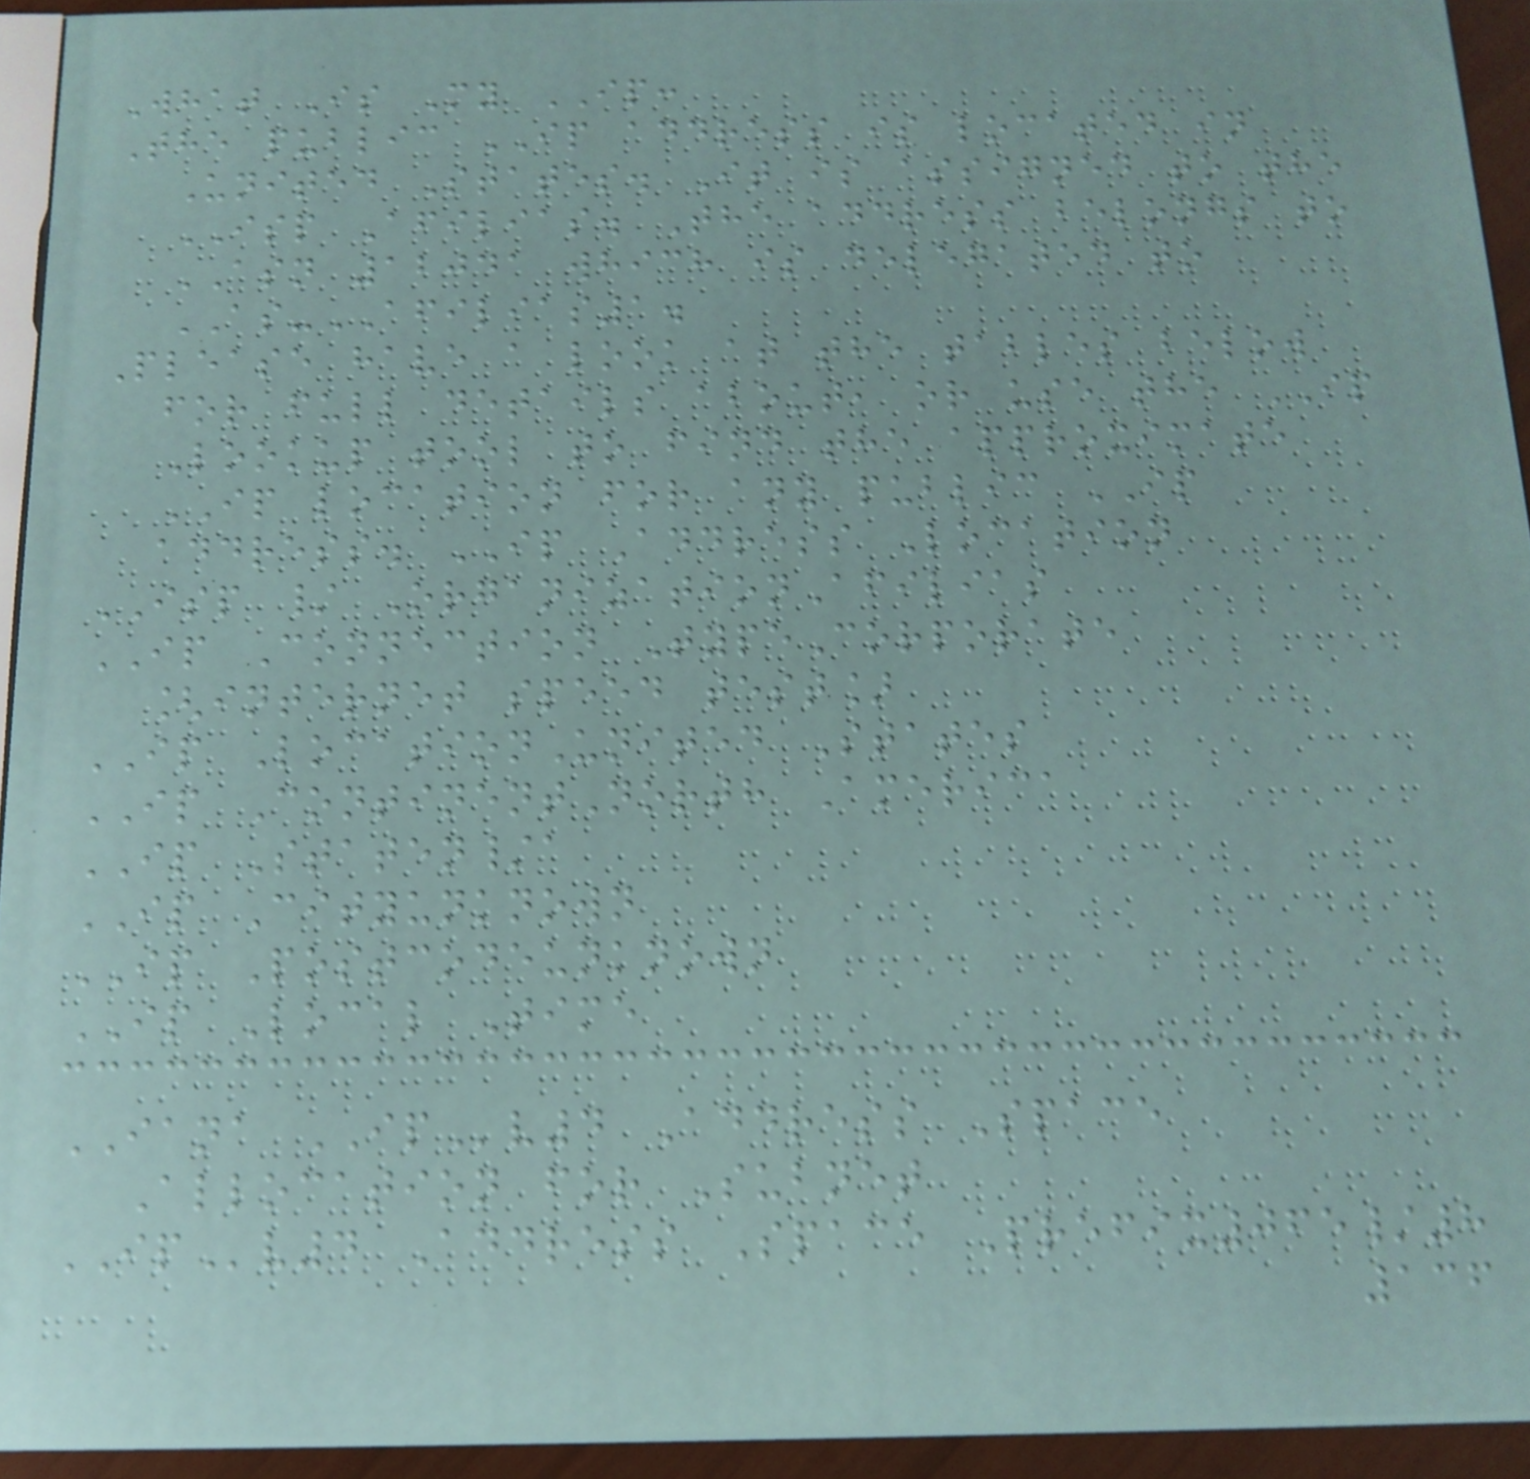What Is My IP:
The public IP address is located in
United States. It is assigned to the
ISP Afilias. The address belongs to
ASN 12041 which is delegated to
AS-AFILIAS1.
Please have a look at the tables below
for full details about, or use the IP
Lookup tool to find the approximate
IP location for any public IP
address. IP Address Location
ISP / OrganizationAfilias
IP Connection TypeCorporate
[internet speed test]
IP LocationUnited States
IP ContinentNorth America
IP Staten/a
IP Cityunknown
IP Postcodeunknown
IP Local Time
IANA IPv4 Address Space
Allocation for Subnet
IPv4 Address Space Prefix065/8
136
